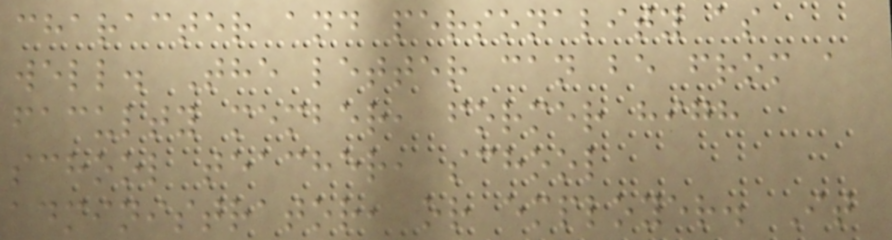character and personality as
well. The letter can be from a
faculty member, former high
school teacher, school
administrator, or employer. It
